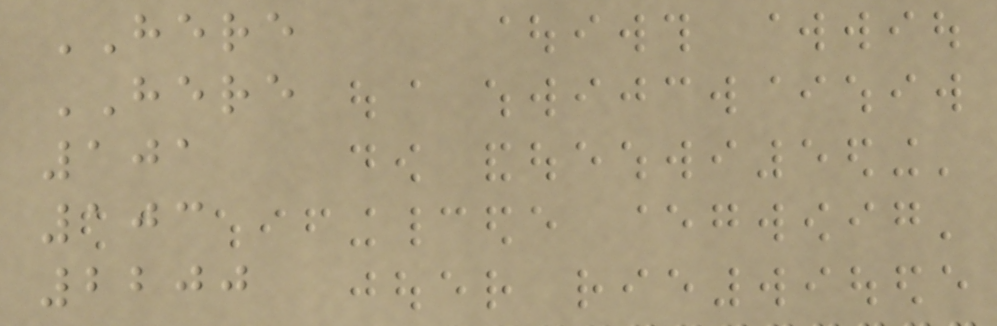HERE
HERE
101
103
2200
